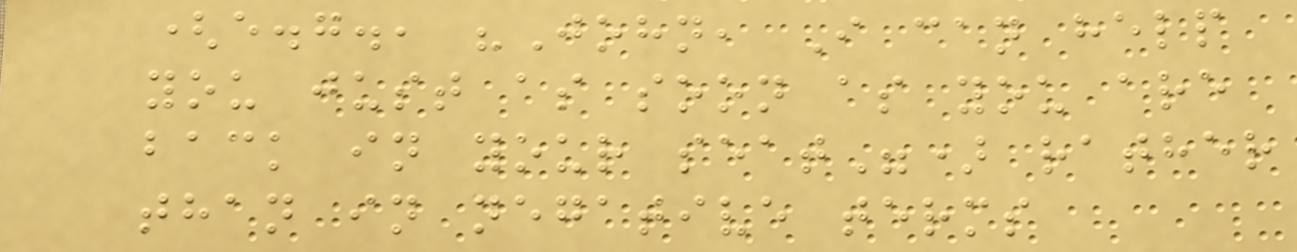(e.g., "John, I can help
you just as soon as you are
back in your seat") rather
than in negative terms
